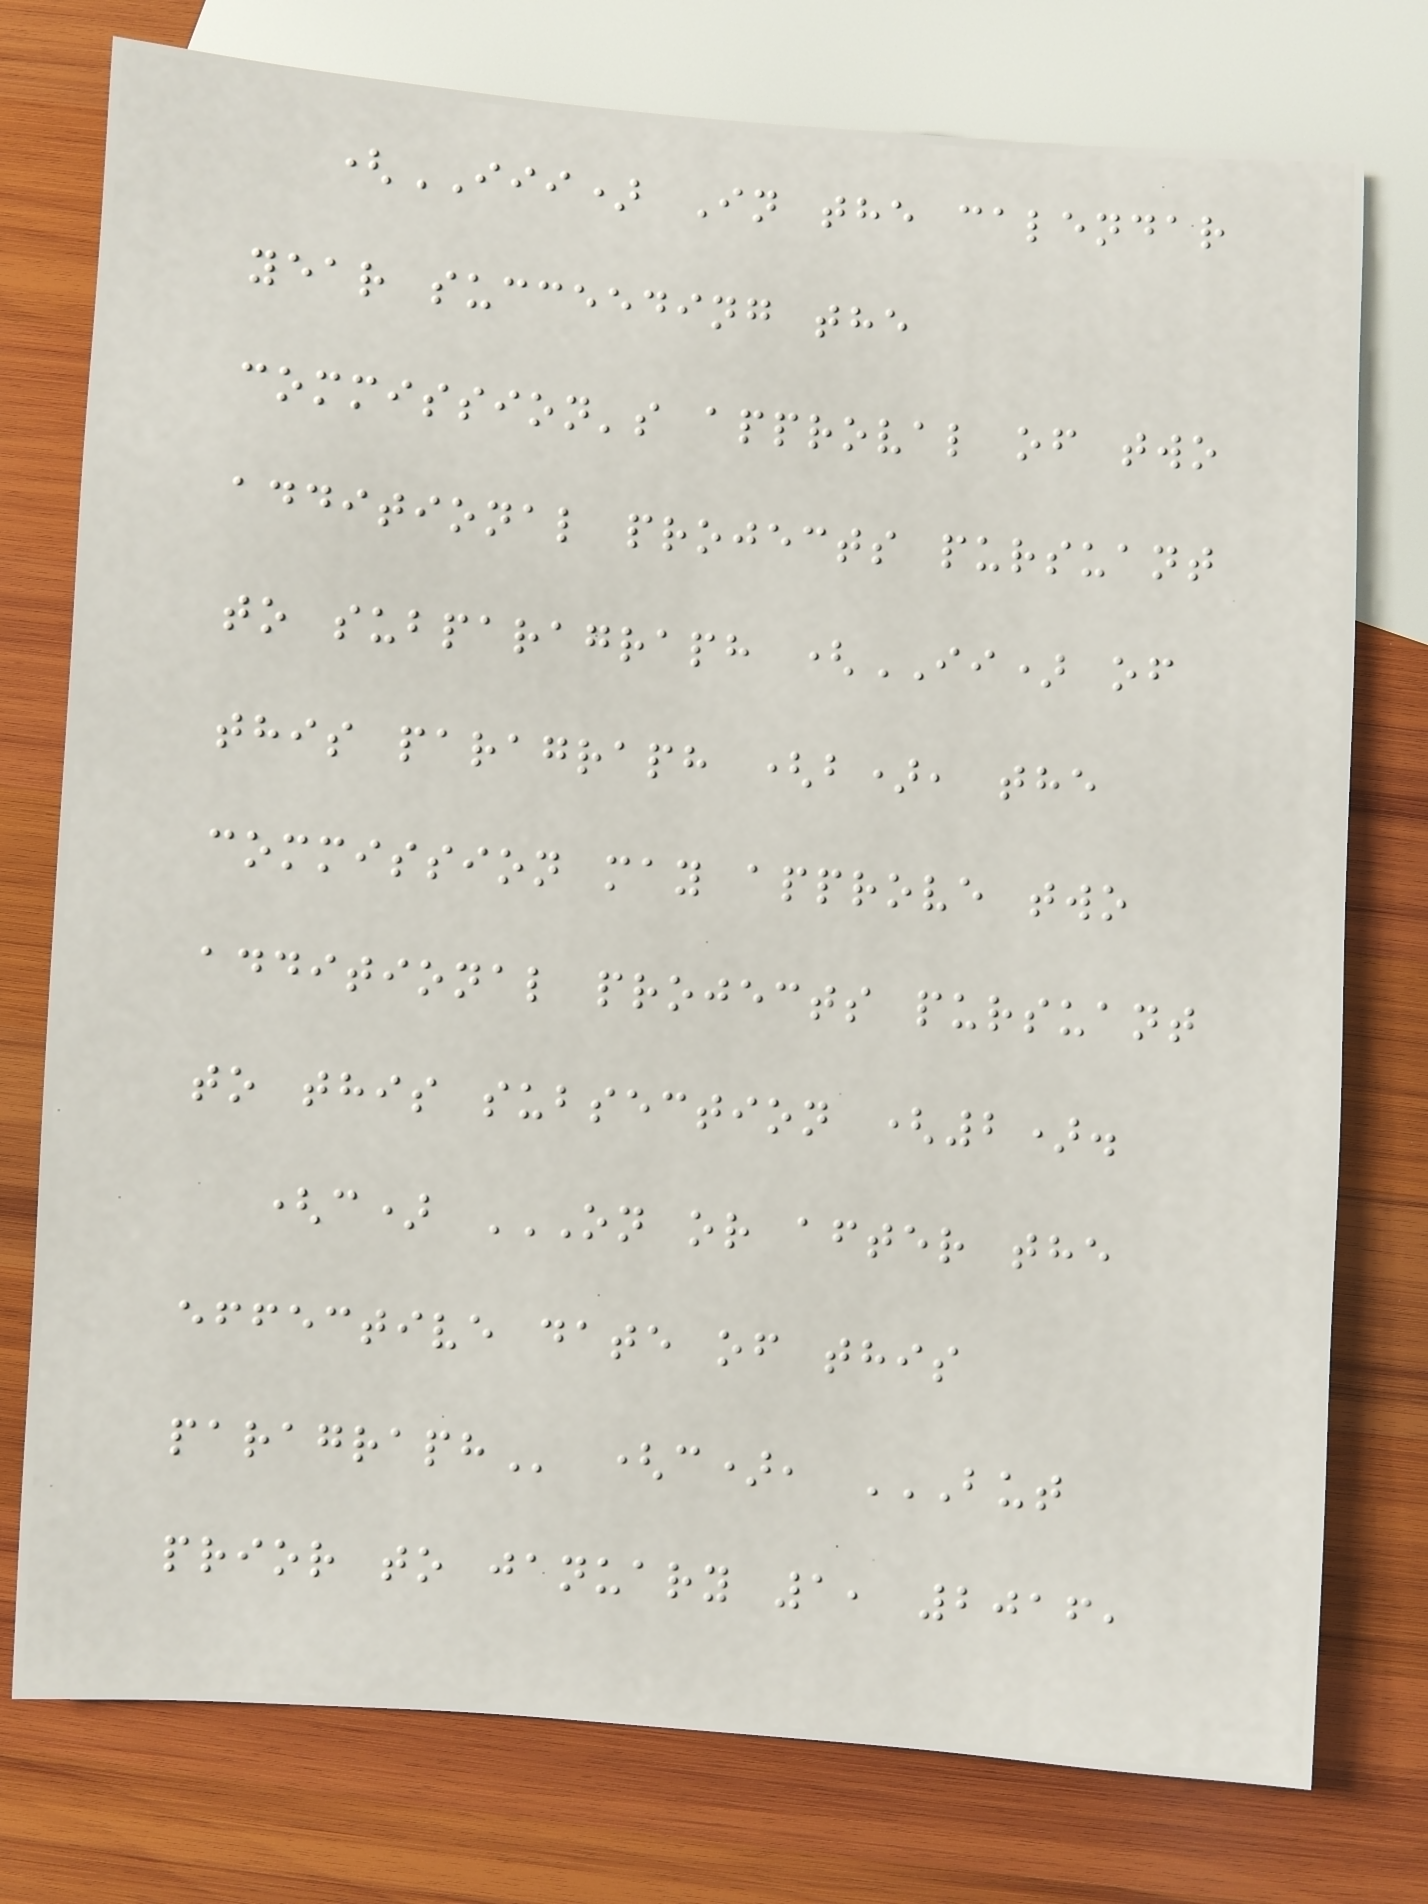(III) In the calendar
year succeeding the
commission's approval of two
additional projects pursuant
to subparagraph (II) of
this paragraph (b), the
commission may approve two
additional projects pursuant
to this subsection (2).
(c) ON OR AFTER THE
EFFECTIVE DATE OF THIS
PARAGRAPH (c), BUT
PRIOR TO JANUARY 1, 2016,
